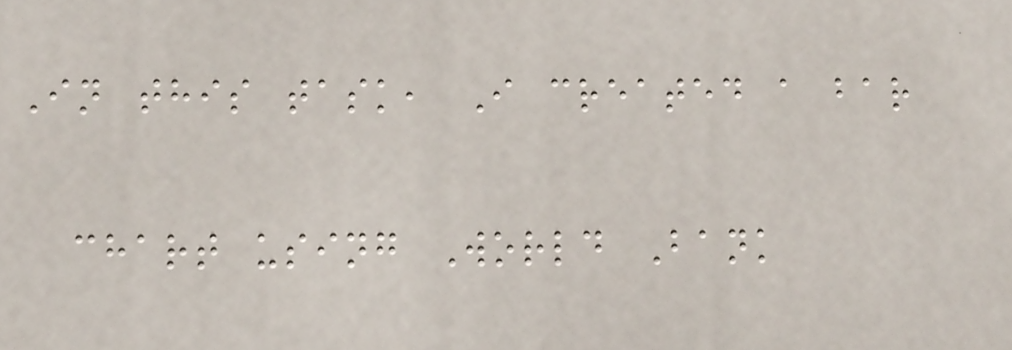In this task, I created a bar
chart using World Bank
